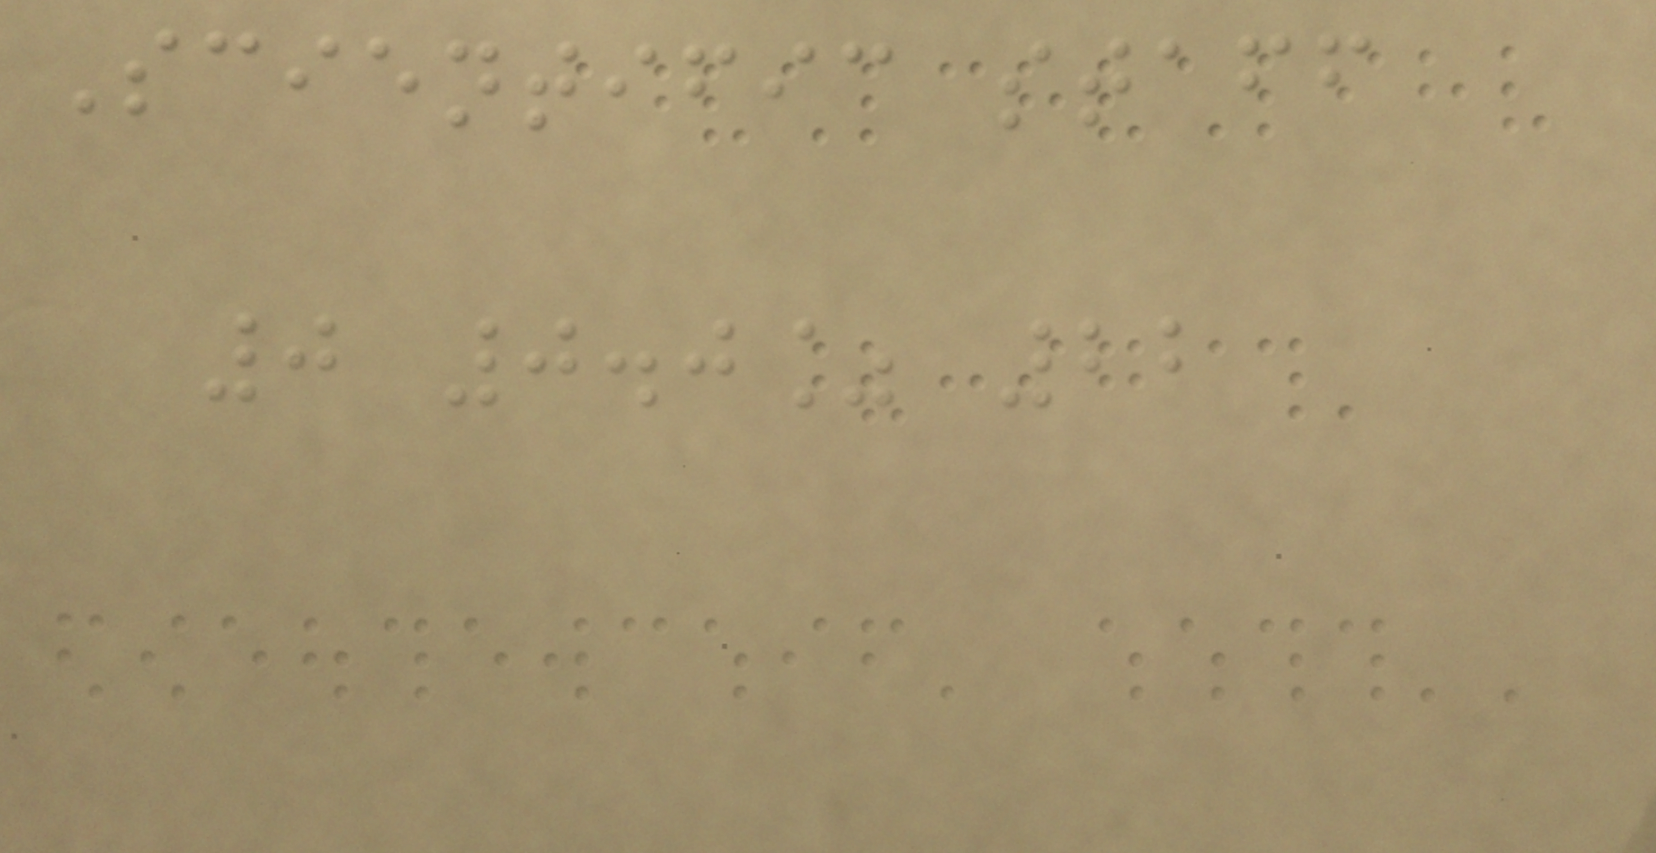Scientific staff
0 0.0% 22
